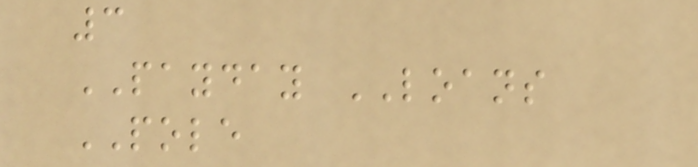3
PAYDAY LOANS
POLE
